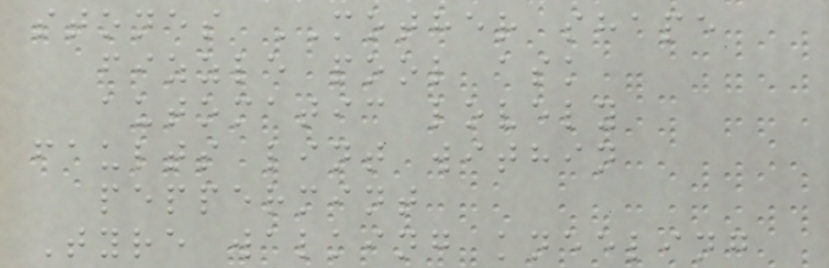stones MOTHER shape
fizzle pool ask
automatic lovely
faults lint within
peppermint
Tyre walking kneeling
